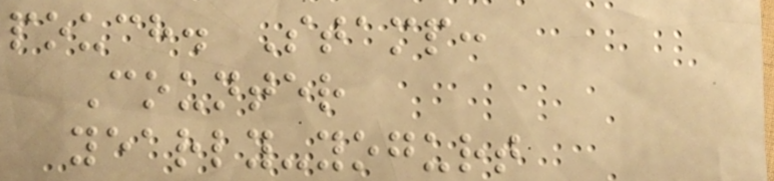pouch. Stamp:
Counter
yearly-yogurt
